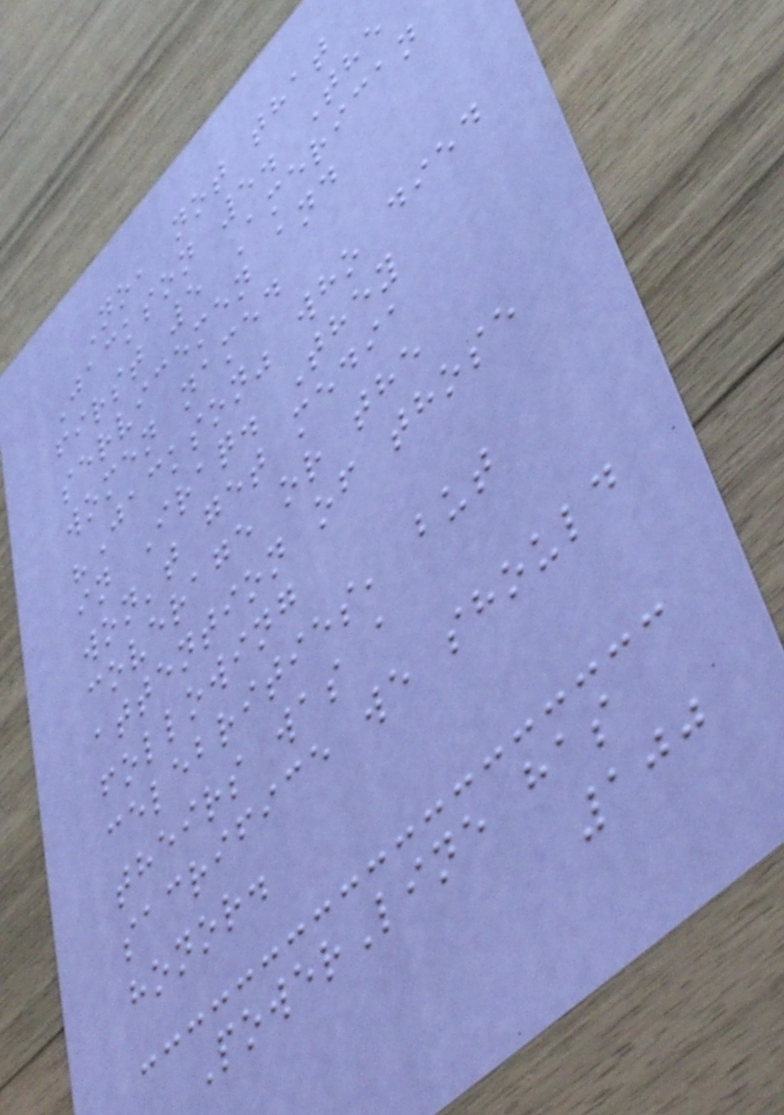No, not that
Jackson 5. The
first 5 American
servicemen and
women named
"Jackson" who died
in Iraq. They
won't get media
coverage or the
attention of those
following
celebrities, but
theirs was a
sacrifice we should
honor.
PowerLine has
100
